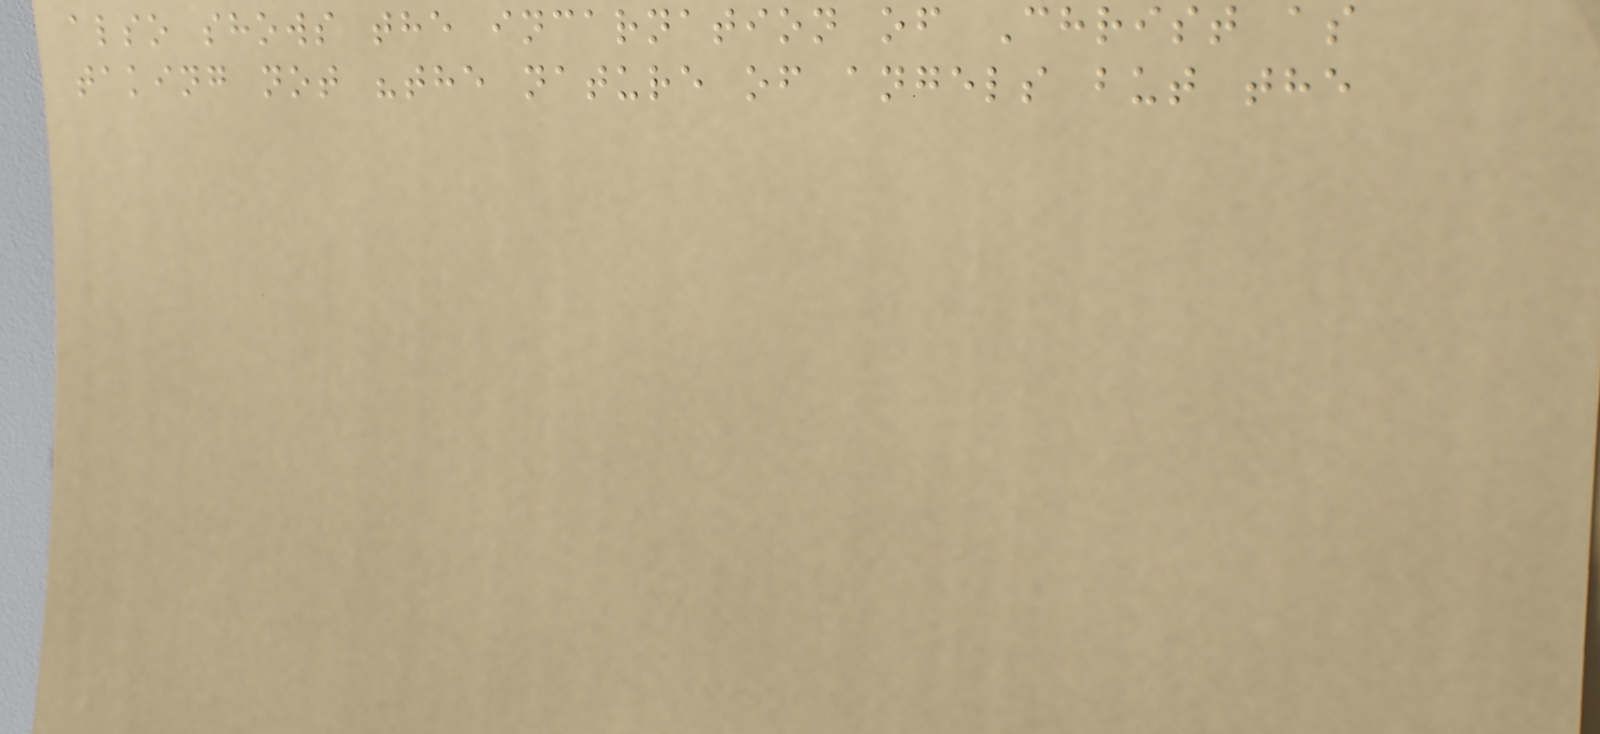also shows the incarnation of Christ as
taking not "the nature of angels but the
